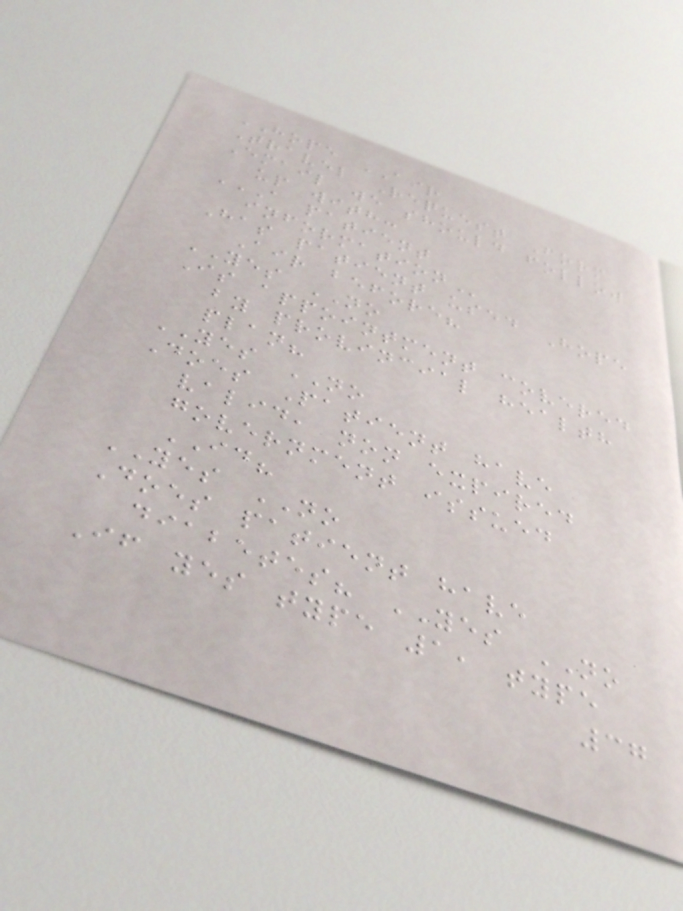HOPE AIR
Travel Request Form
Email we should follow
up with:
A PATIENT
INFORMATION
Has patient used Hope
Air before?
YES NO
Is appointment covered
by provincial health
plan?
YES NO
Does Patient have
valid, non expired
government issued
ID?
YES NO
Does patient have
diabetes? YES NO
If yes type 1, type
37
